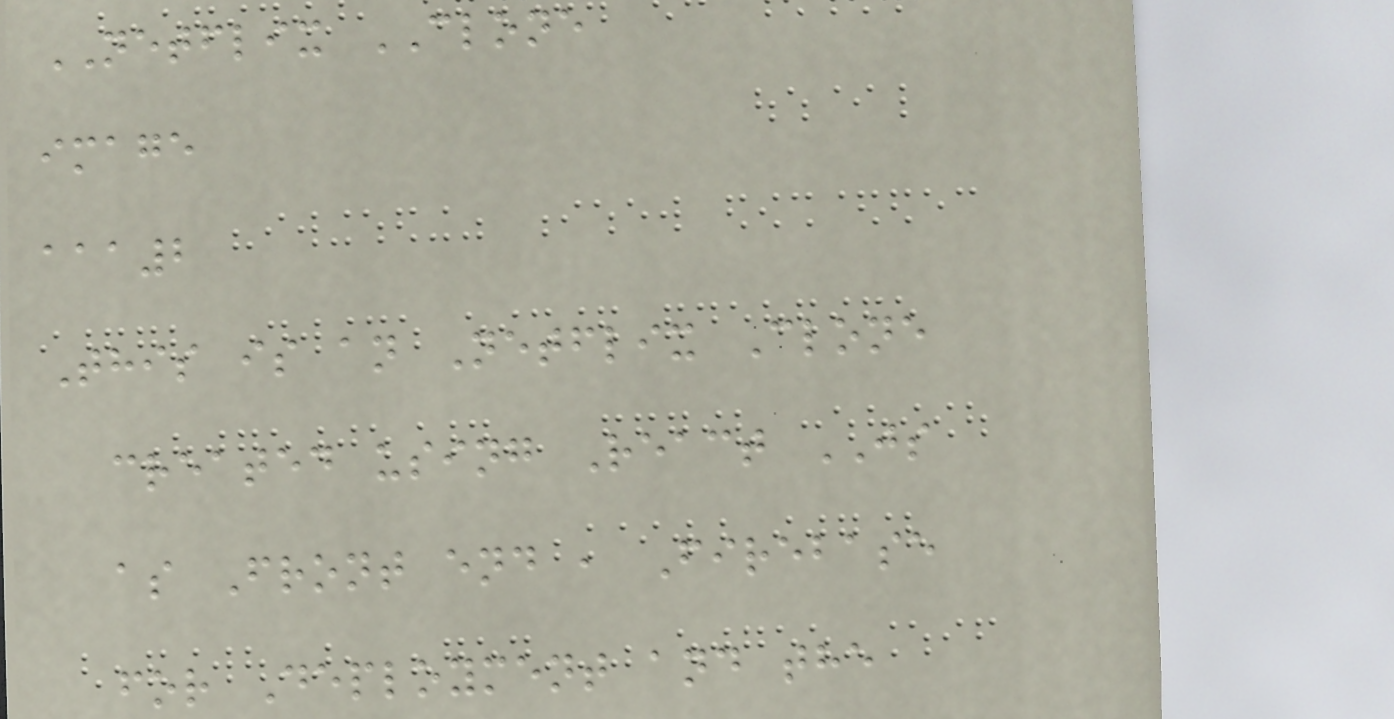NETFLIX CLONE
image
aaa2
This is an Netflix Clone
created using React JS
as Front end , Firebase
for Deployment and the
